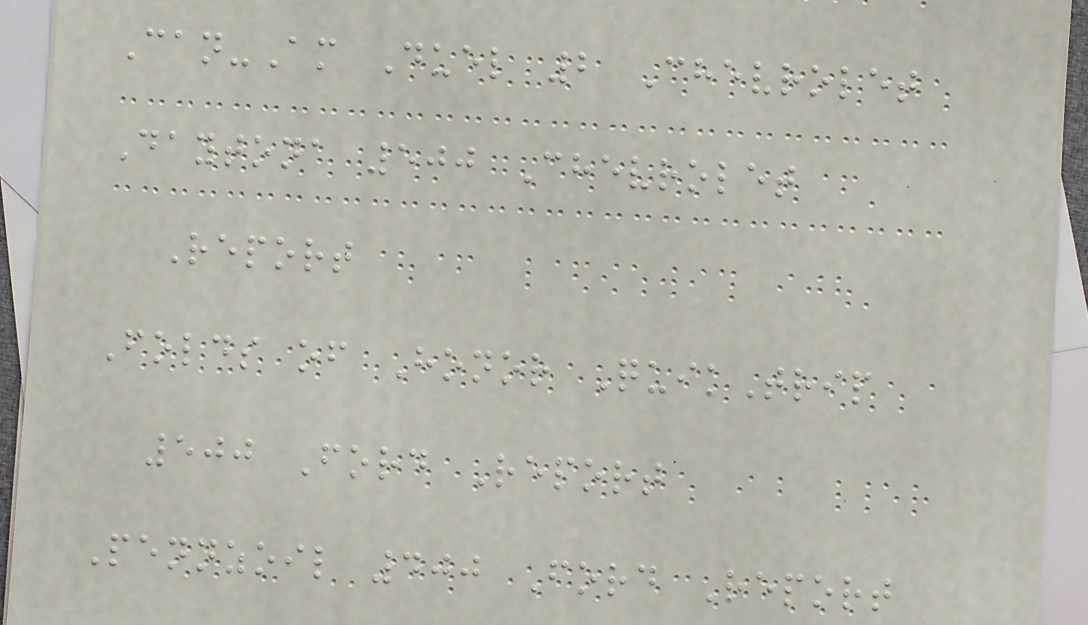Can-Am Duel 2 Chevrolet
Daytona 500 Chevrolet
Report
Folds of Honor QuikTrip
500 Ford Report
Pennzoil 400 Ford Report
